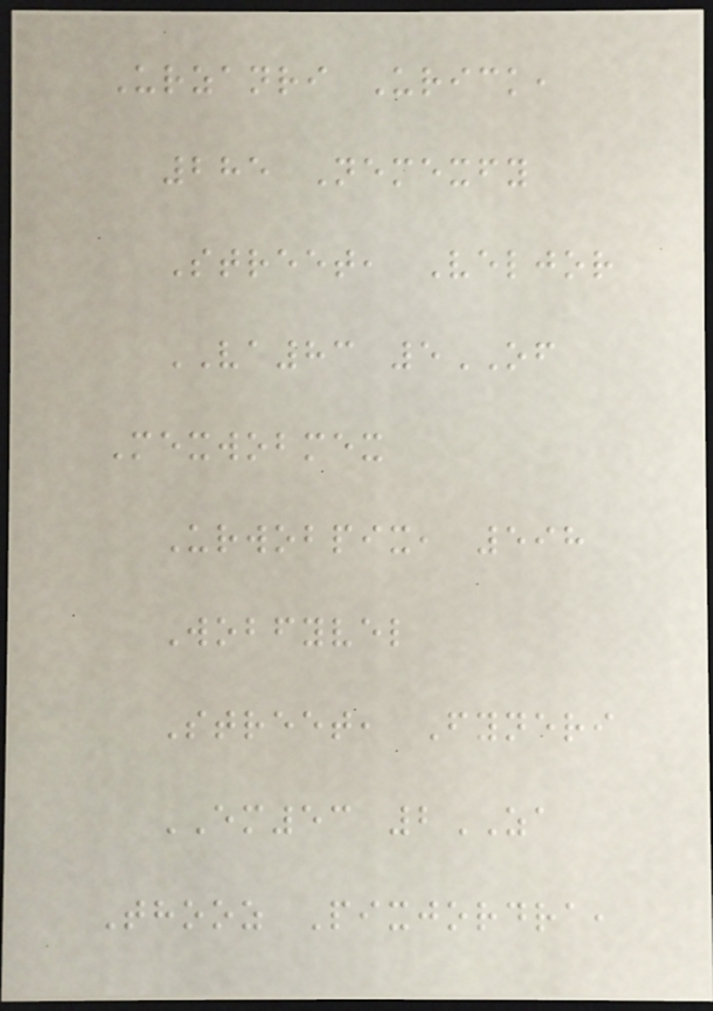Urzanri Urick,
285 Nemexfy
Street, Veljor
VA83 5OF
Mexwobmex
Urwobpix, 598
Wobfyvel
Street, Fyneri
EM53 2ZA
Thooz Pixjordra,
